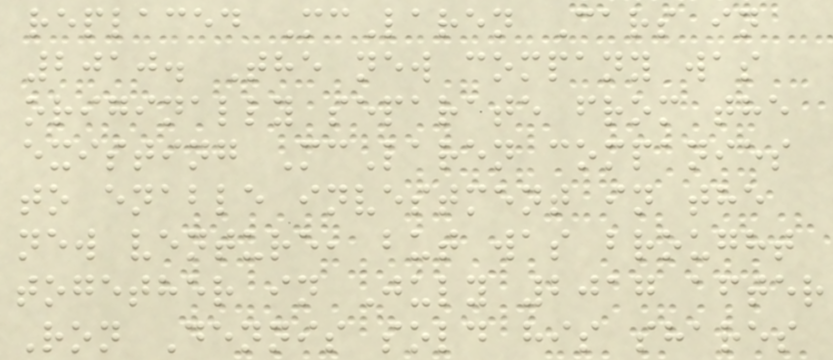replaced McLaren Cars in
2010. The new company was
originally separate from the
existing McLaren companies
to enable investment in the
new venture, but was brought
together in July 2017 after
Ron Dennis sold his shares
